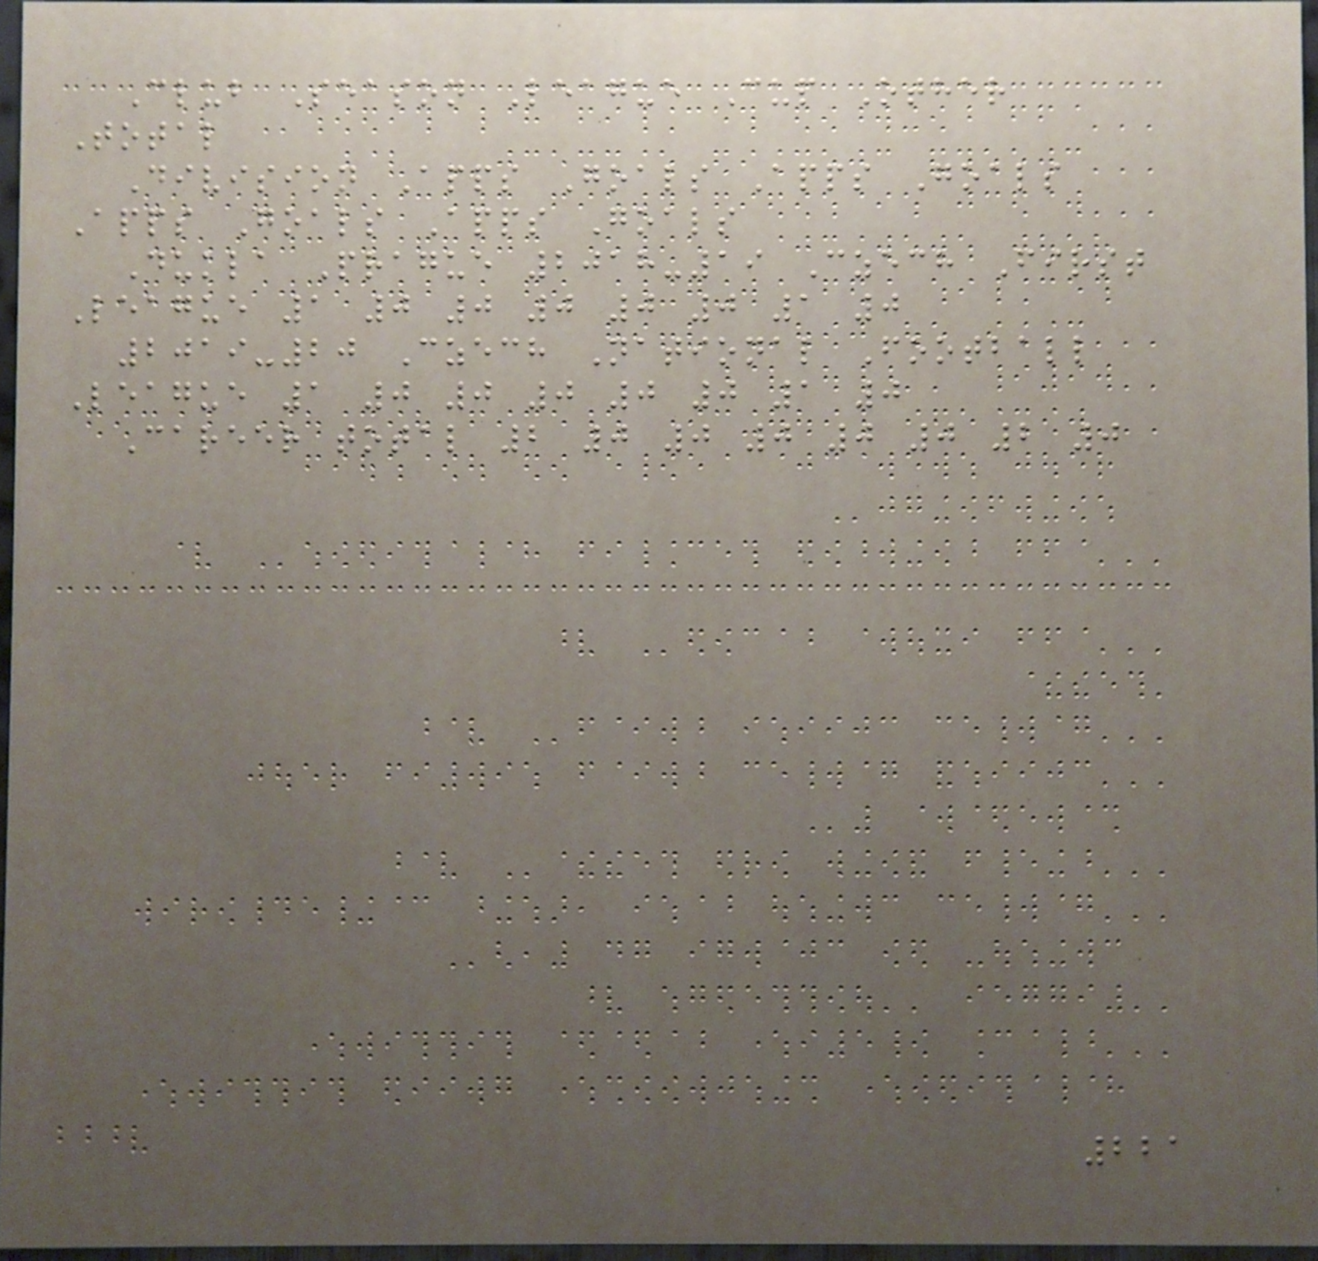Club Season League Cup Other
Total
Division Apps Goals Apps Goals
Apps Goals Apps Goals
Dukla Prague 2018-19 Czech First
League 1 0 0 0 0 0 1 0
2019-20 Czech National Football
League 1 0 0 0 0 0 1 0
Career total 2 0 0 0 0 0 2 0
221
